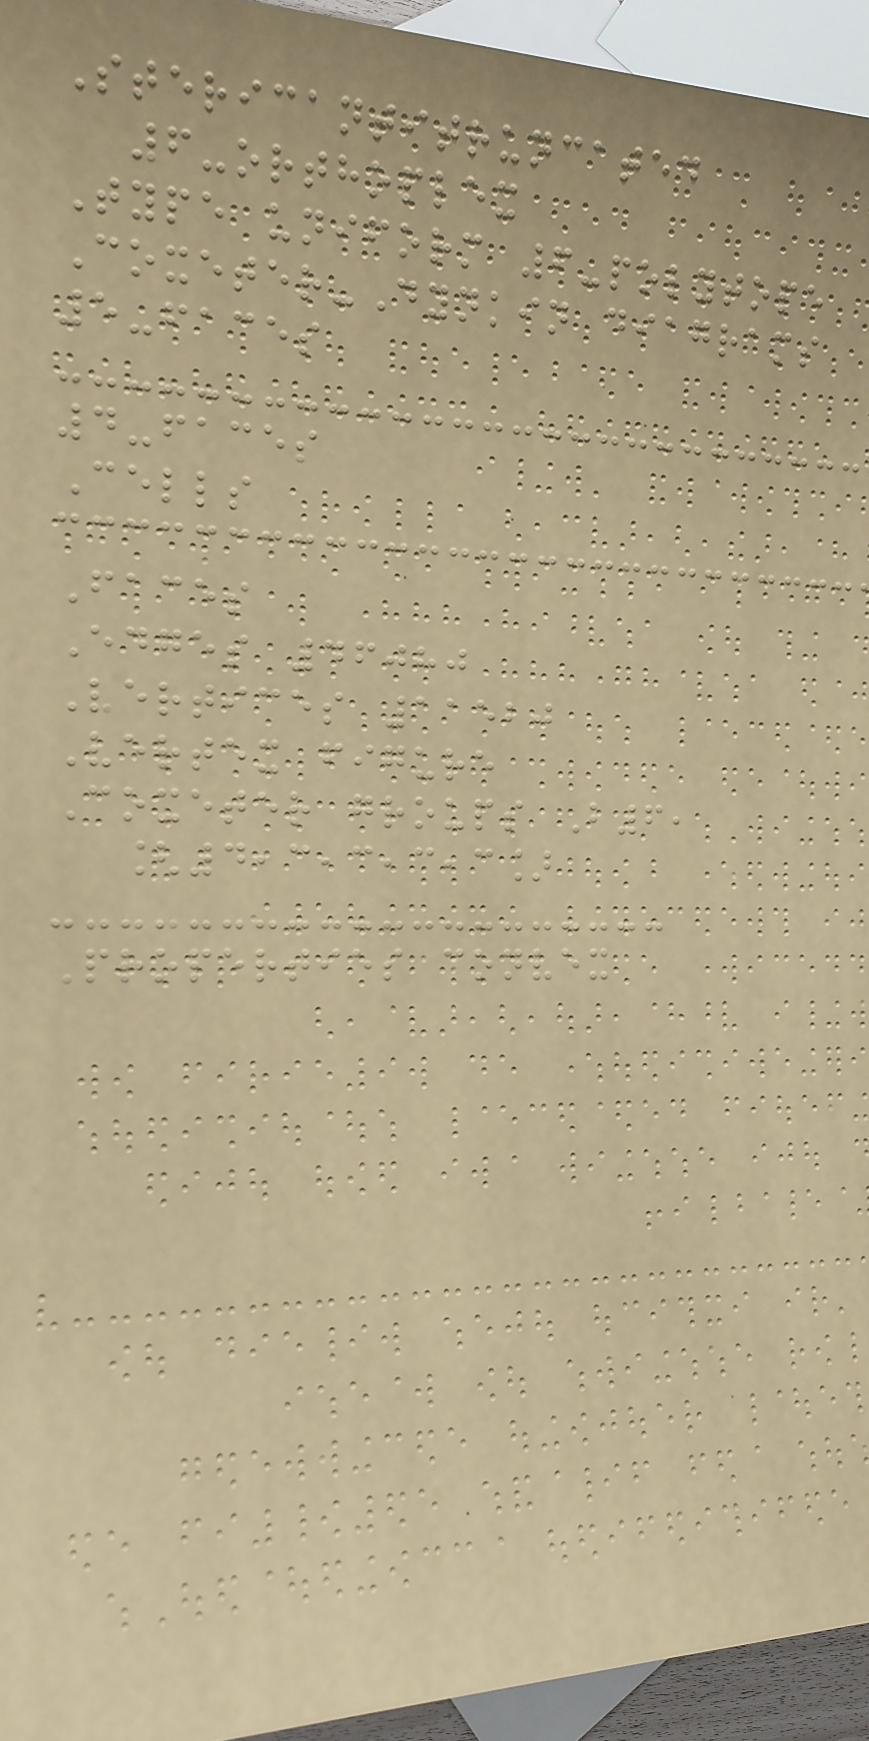Stericantitruncated
6-orthoplex
Type uniform 6-polytope
Coxeter-Dynkin diagrams
5-faces
4-faces
Cells
Faces
Edges 46080
Vertices 11520
Vertex figure
Coxeter groups B6,
[4,3,3,3,3]
Properties convex
